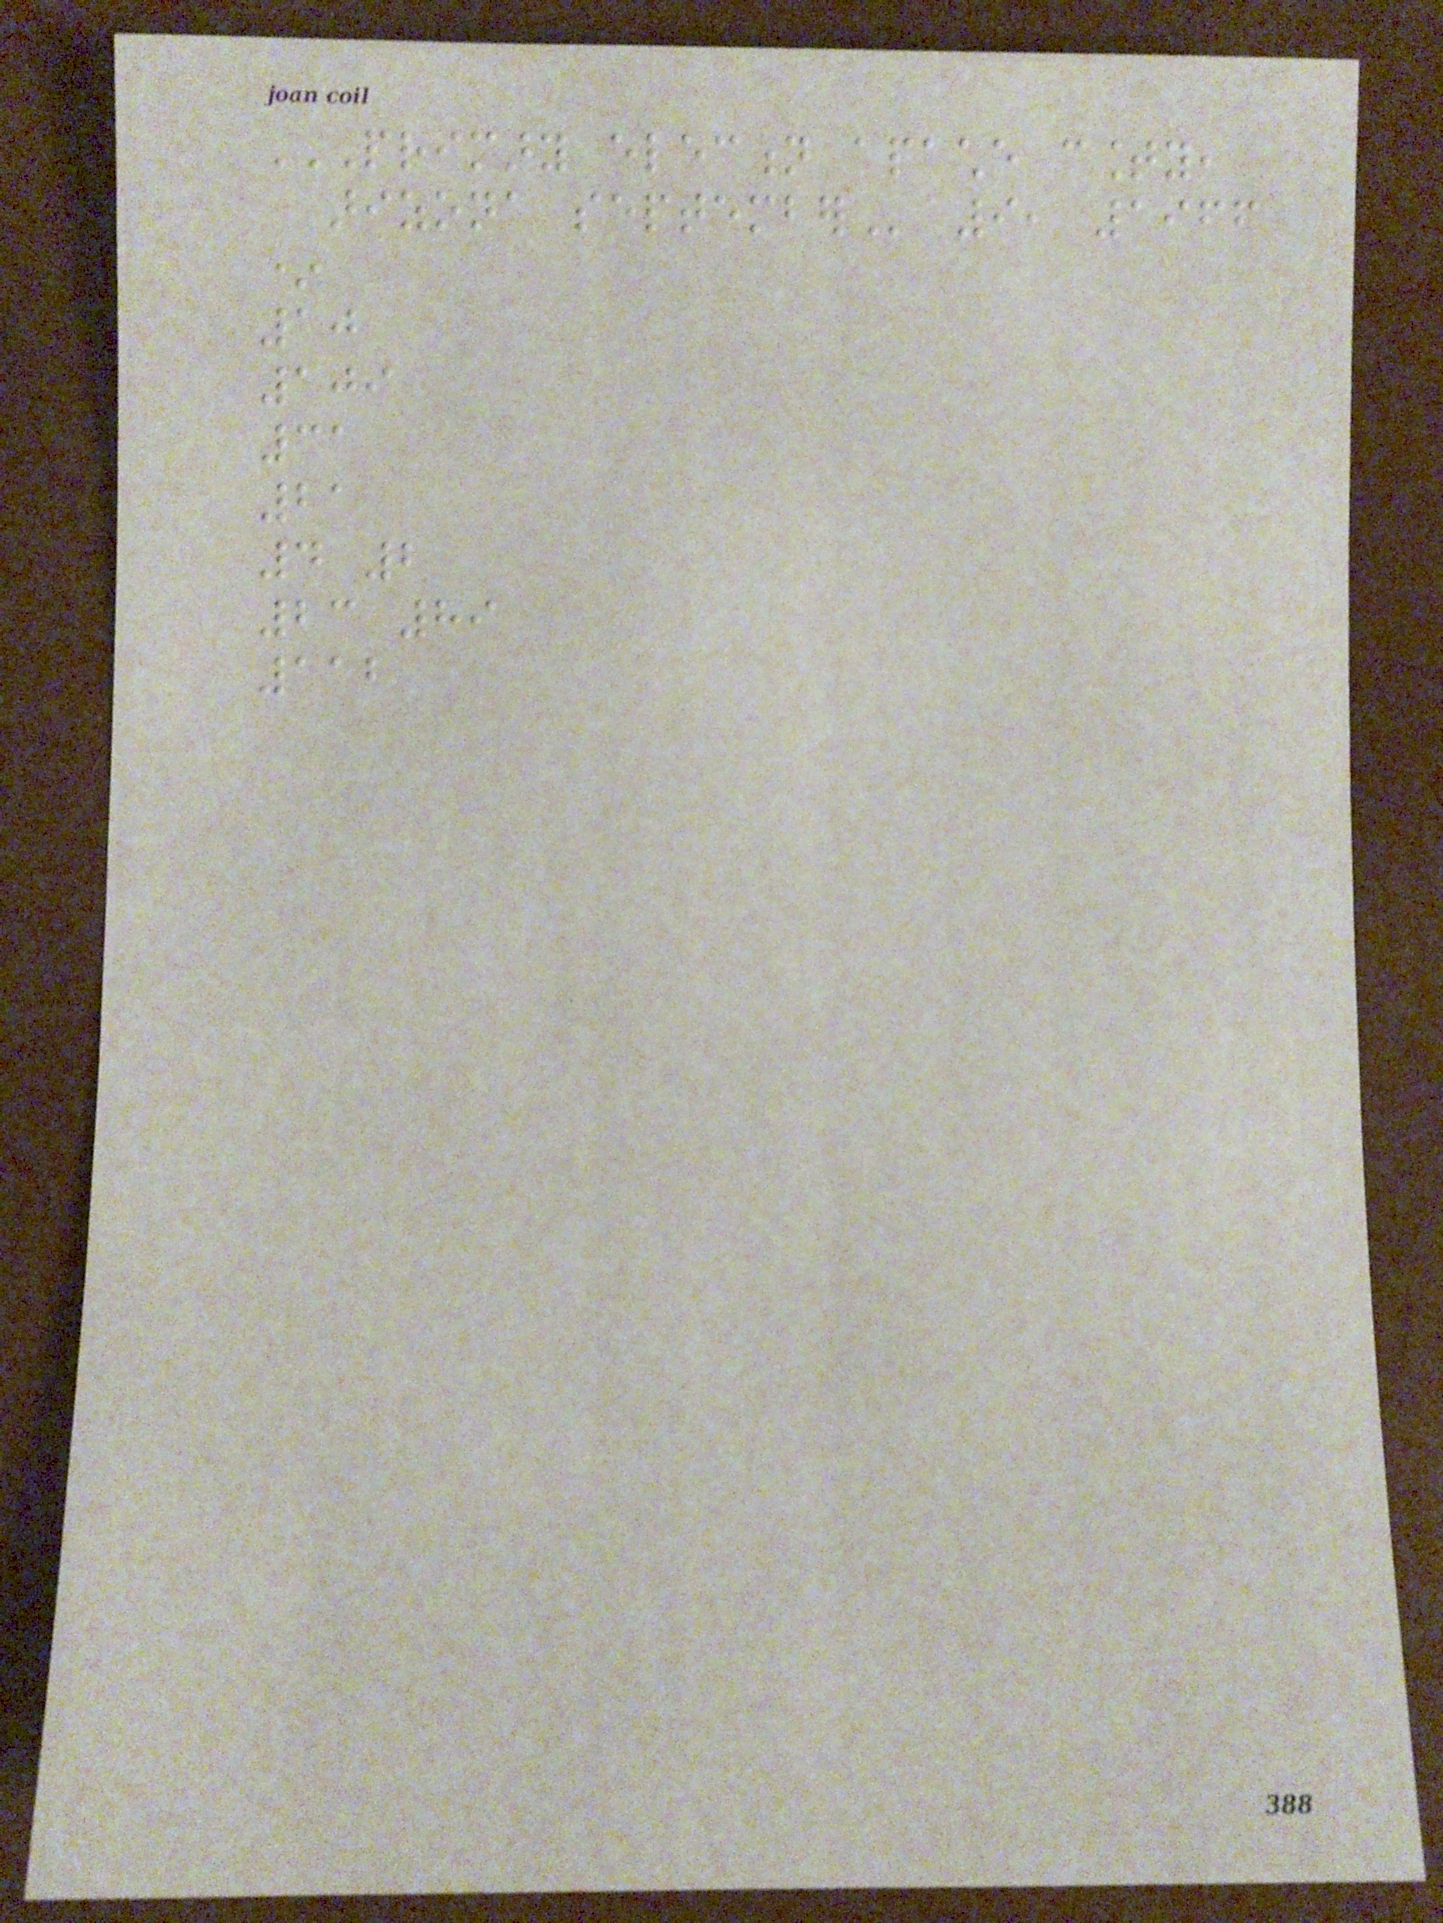PRIMARY ELECTION APACHE COUNTY,
ARIZONA SEPTEMBER 9, 1966
*
10
109
31
21
4 2
23 89
112
